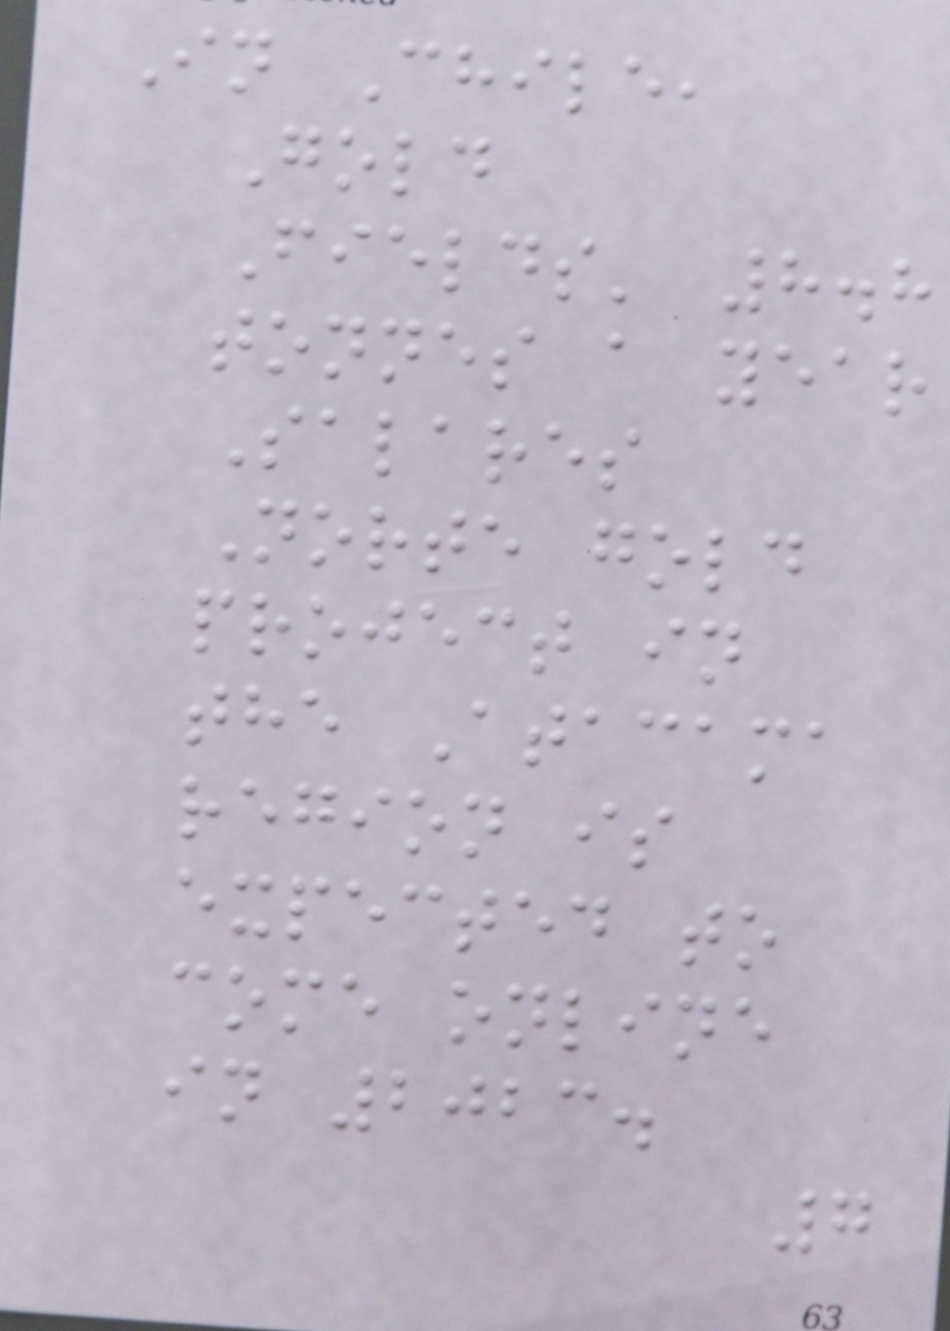In Chile,
Gold
Fields' 8.8
tonnes a year
Salares
Norte gold
project in
the Atacama
region is
expected to
come online
in 2023.
7
